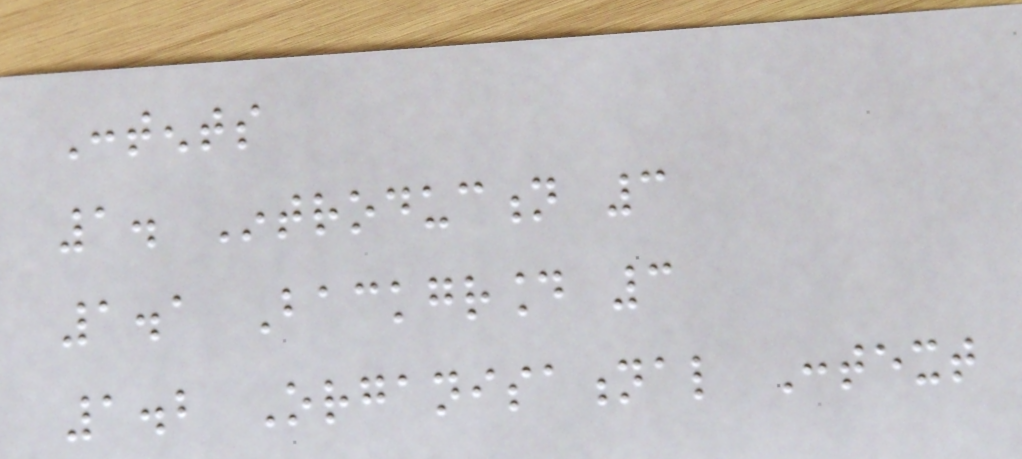Contents
1. Introduction 3
1.1 Background 3
1.2 Organisational Context
